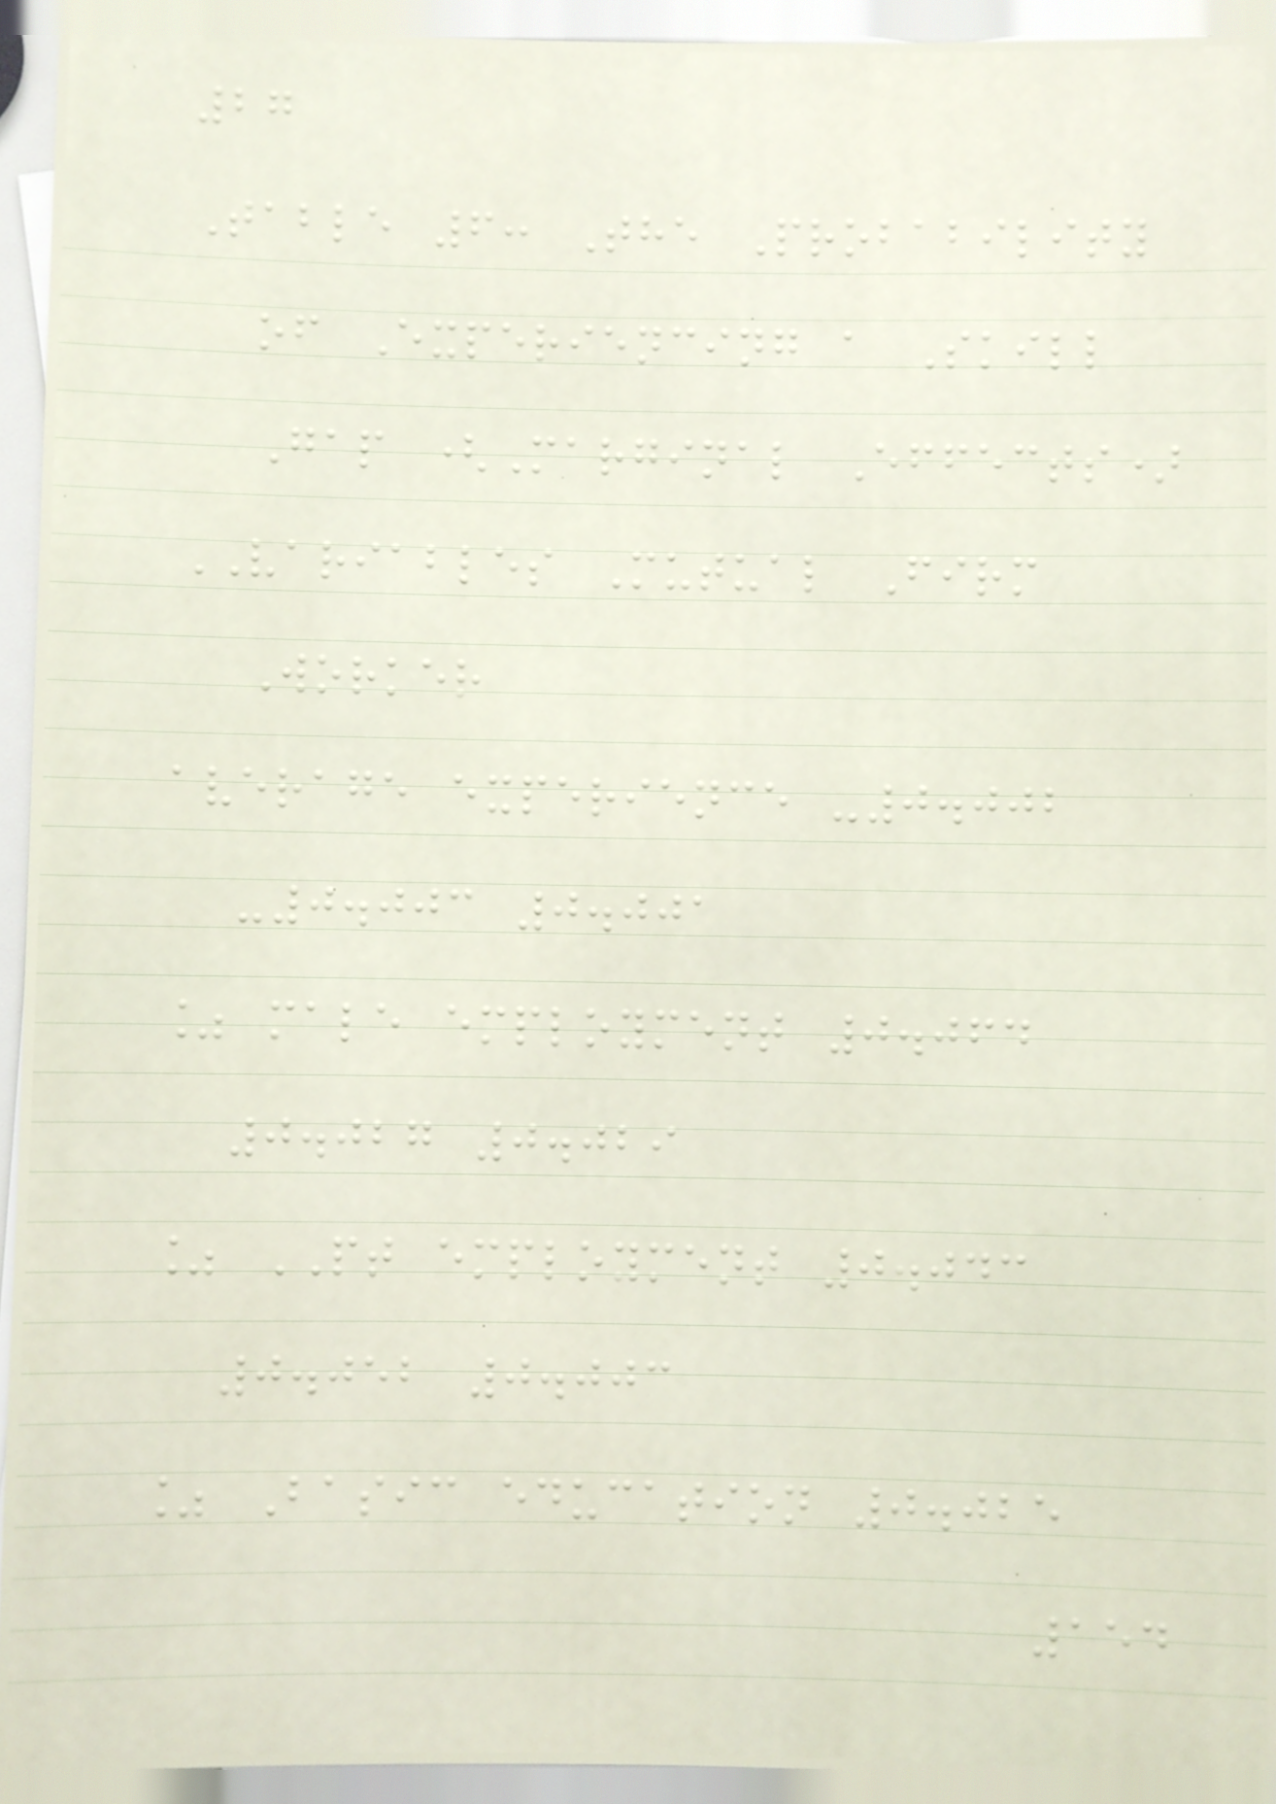27
Table 6: The Probability
of Experiencing a Skill
Gap (Marginal Effects)
VARIABLES Mutual Firm
Worker
average experience -0.002
-0.003 0.001
% male employment 0.064
0.027 0.029
% PT employment 0.043
0.052 0.003
% Basic education 0.025
154
